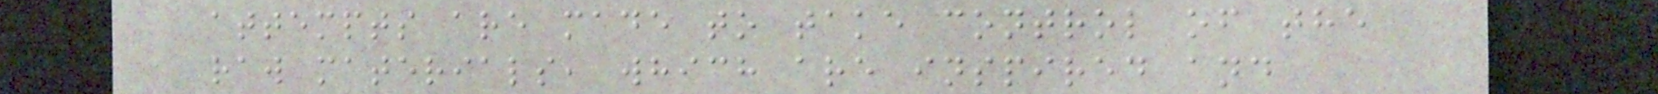attempts are made to take control of the
raw materials, which are inspired and
